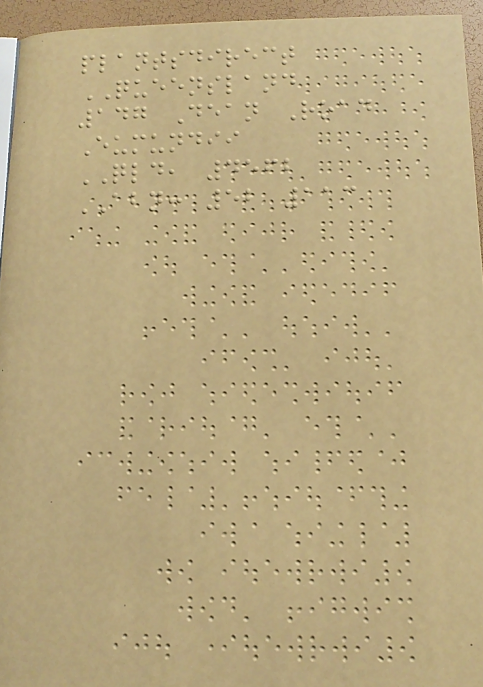plantsdirect
QUEENSLAND
147 Dean Road
Eumundii
QLD, 4562
ABN: 52 113
